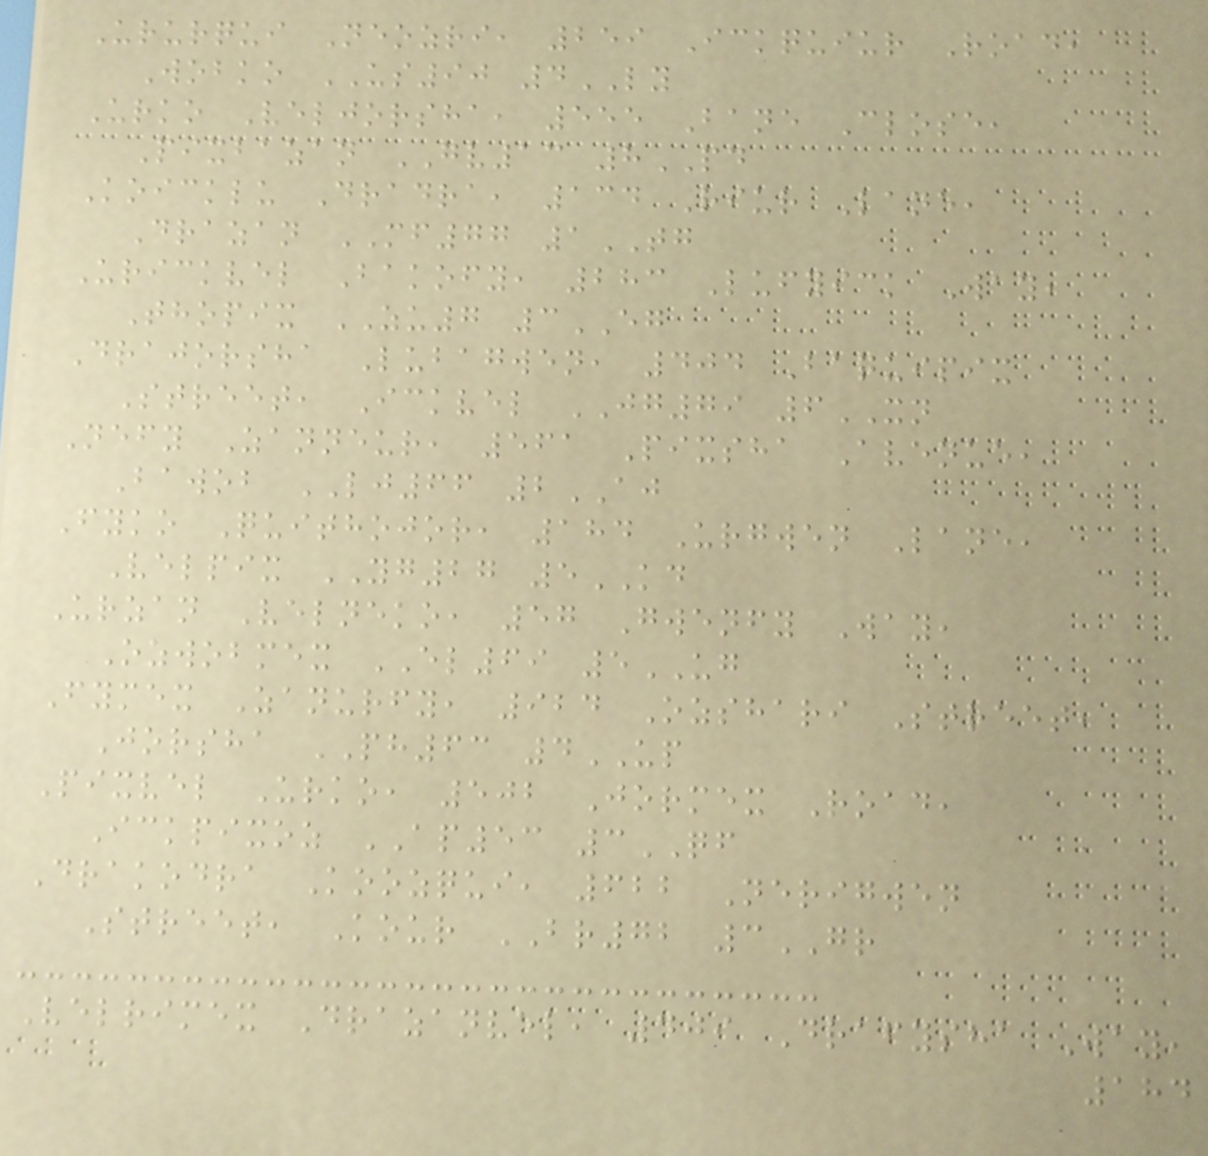Ururqui Neozri, 259 Ickquiur Road,
Wobko US90 4LY
Urko Veljorsha, 555 Bane Close,
Pixbazan GV13 8PD
Koicklu Dradra, 134 Riur Lane,
Drazan MF77 1TG
Urickvel Bakofy, 283 Lufyick Way,
Thopix ZU7 3EG
Drajorsha Lubagwen, 404 Baquipix
Street, Ickvel JG79 6XN
Nefy Zanneur, 561 Pixsha Avenue,
Bawob LJ66 2AJ
Fyko Quithojor, 184 Urgwen Lane,
Velpix YG27 5KD
Urzan Velneko, 57 Gwenfy Way,
Ozwobmex EL69 5UG
Fymex Zanurfy, 924 Ozshari Street,
Jorsha PH63 4UP
Pixvel Urko, 502 Jormex Road,
Ickpixoz AP53 3QF
Drakodra Koozqui, 622 Nerigwen
Street, Kour BR72 3GR
Velrimex Drazanvel, 409 Drafysha Way,
184
